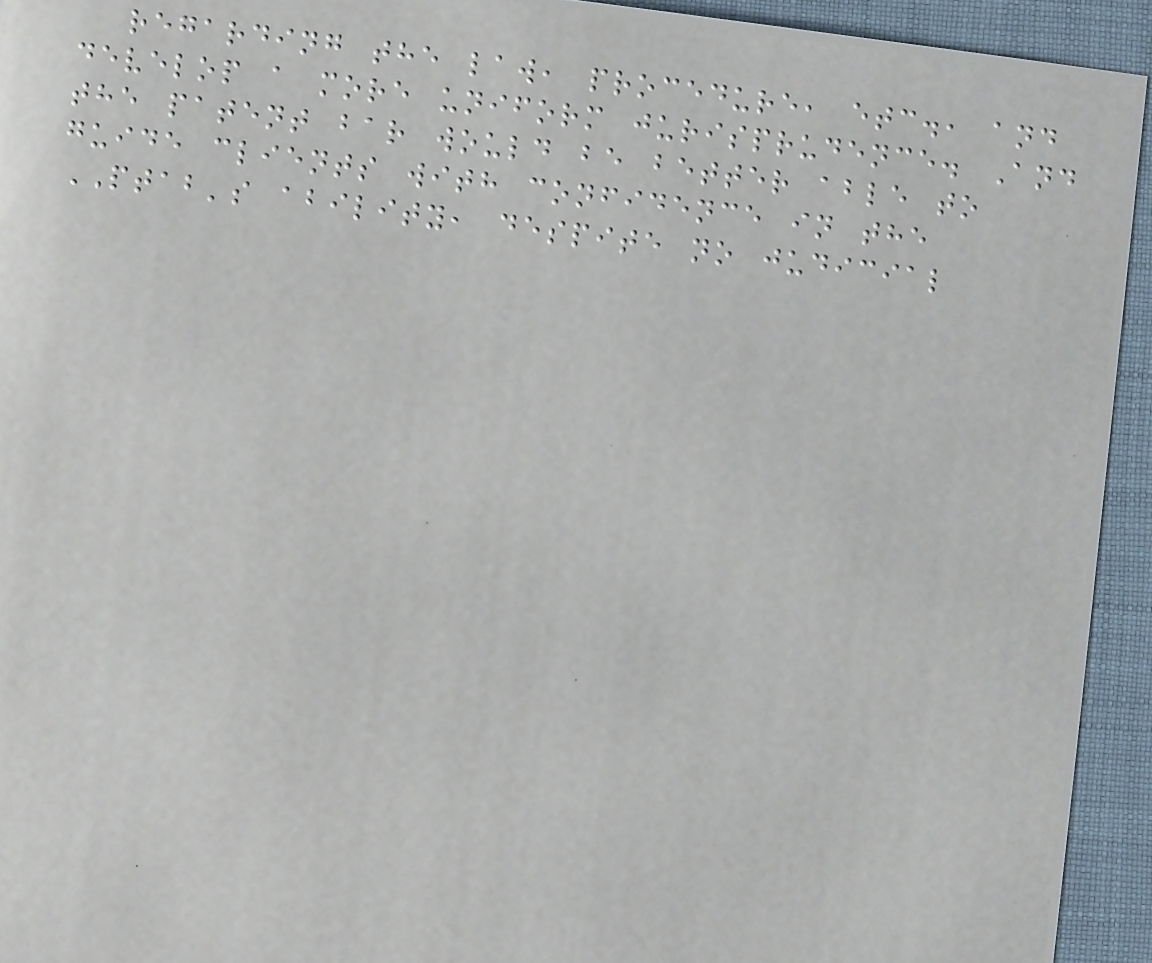regarding the law, procedure, etc., and
develop a more uniform jurisprudence. And
the patent bar would be better able to
guide clients with confidence in the
PTAB's ability, despite no judicial
